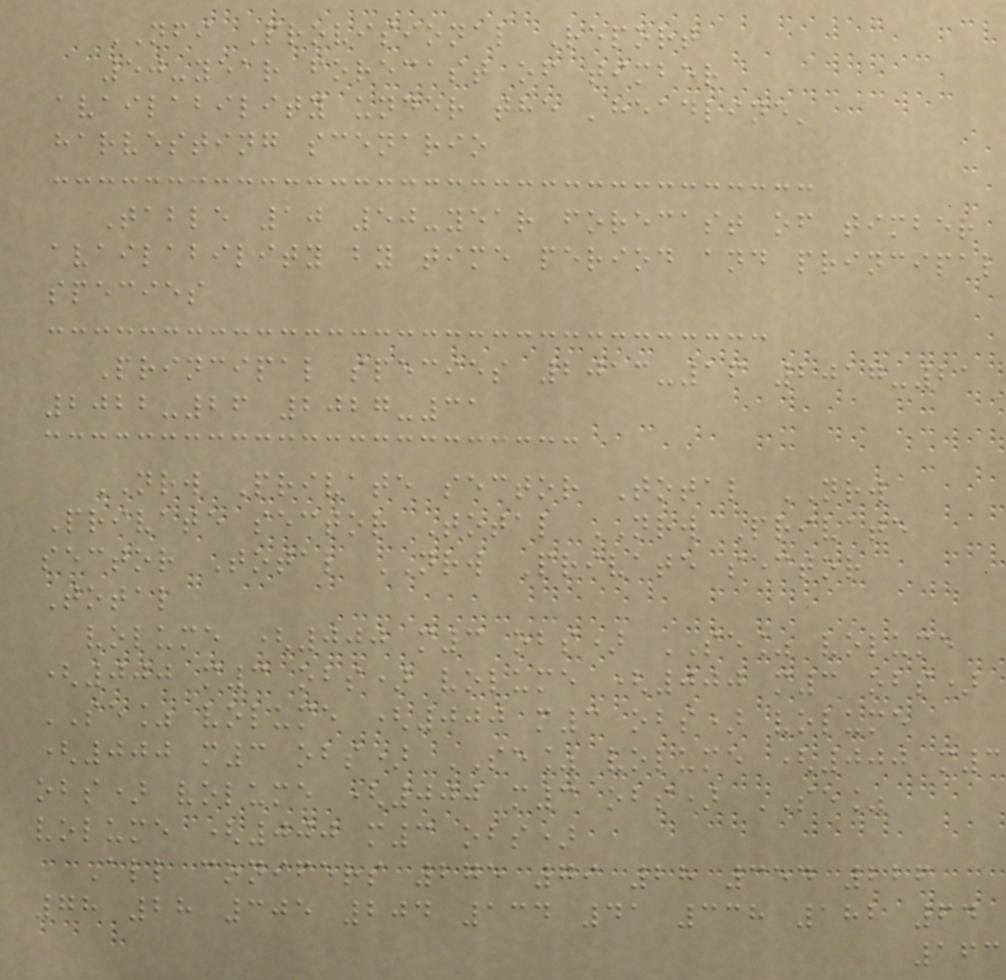NFI Provisional Report
50-year forecast of timber
availability under the 'headline'
harvesting scenario
Table 10 50-year forecast of timber
availability by time period and principal
species
Principal species 2013-16 2017-21
2022-26 2027-31
NRW Private sector Total NRW
Private sector Total NRW Private
sector Total NRW Private sector
Total
volume (000 m3 obs) SE% volume
(000 m3 obs) volume (000 m3 obs)
SE% volume (000 m3 obs) volume
(000 m3 obs) SE% volume (000 m3
obs) volume (000 m3 obs) SE%
volume (000 m3 obs)
All conifers 275 79 28 354 226
78 28 305 204 134 41 338 182 64
163
